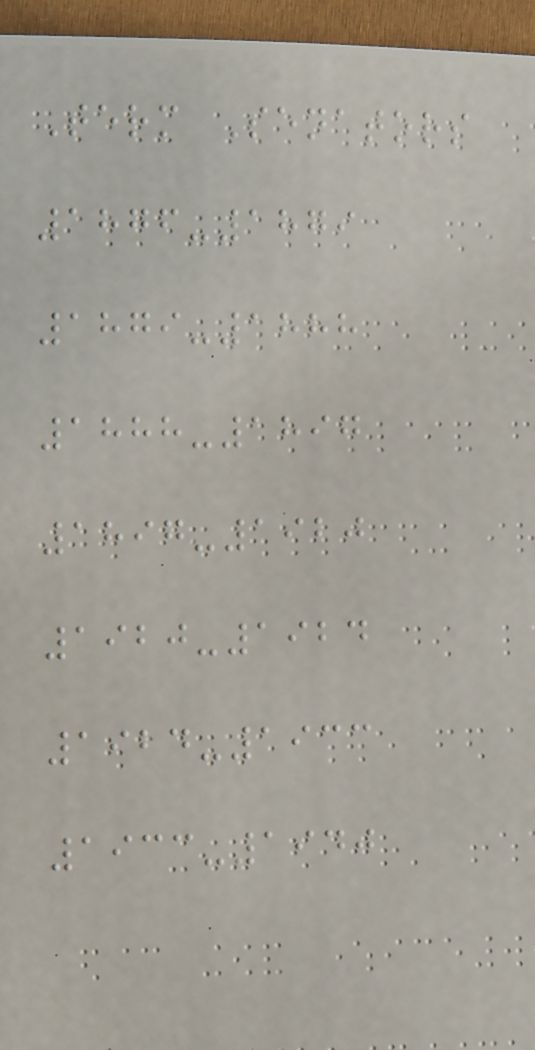Term Senators
1876-1879
1879-1888
1888-1897
1897-1920
1920-1924
1924-1933
1933-1940
